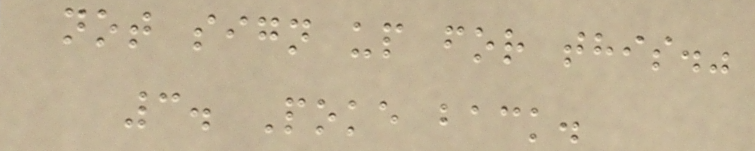not sign up for this."
3. Poke back.
